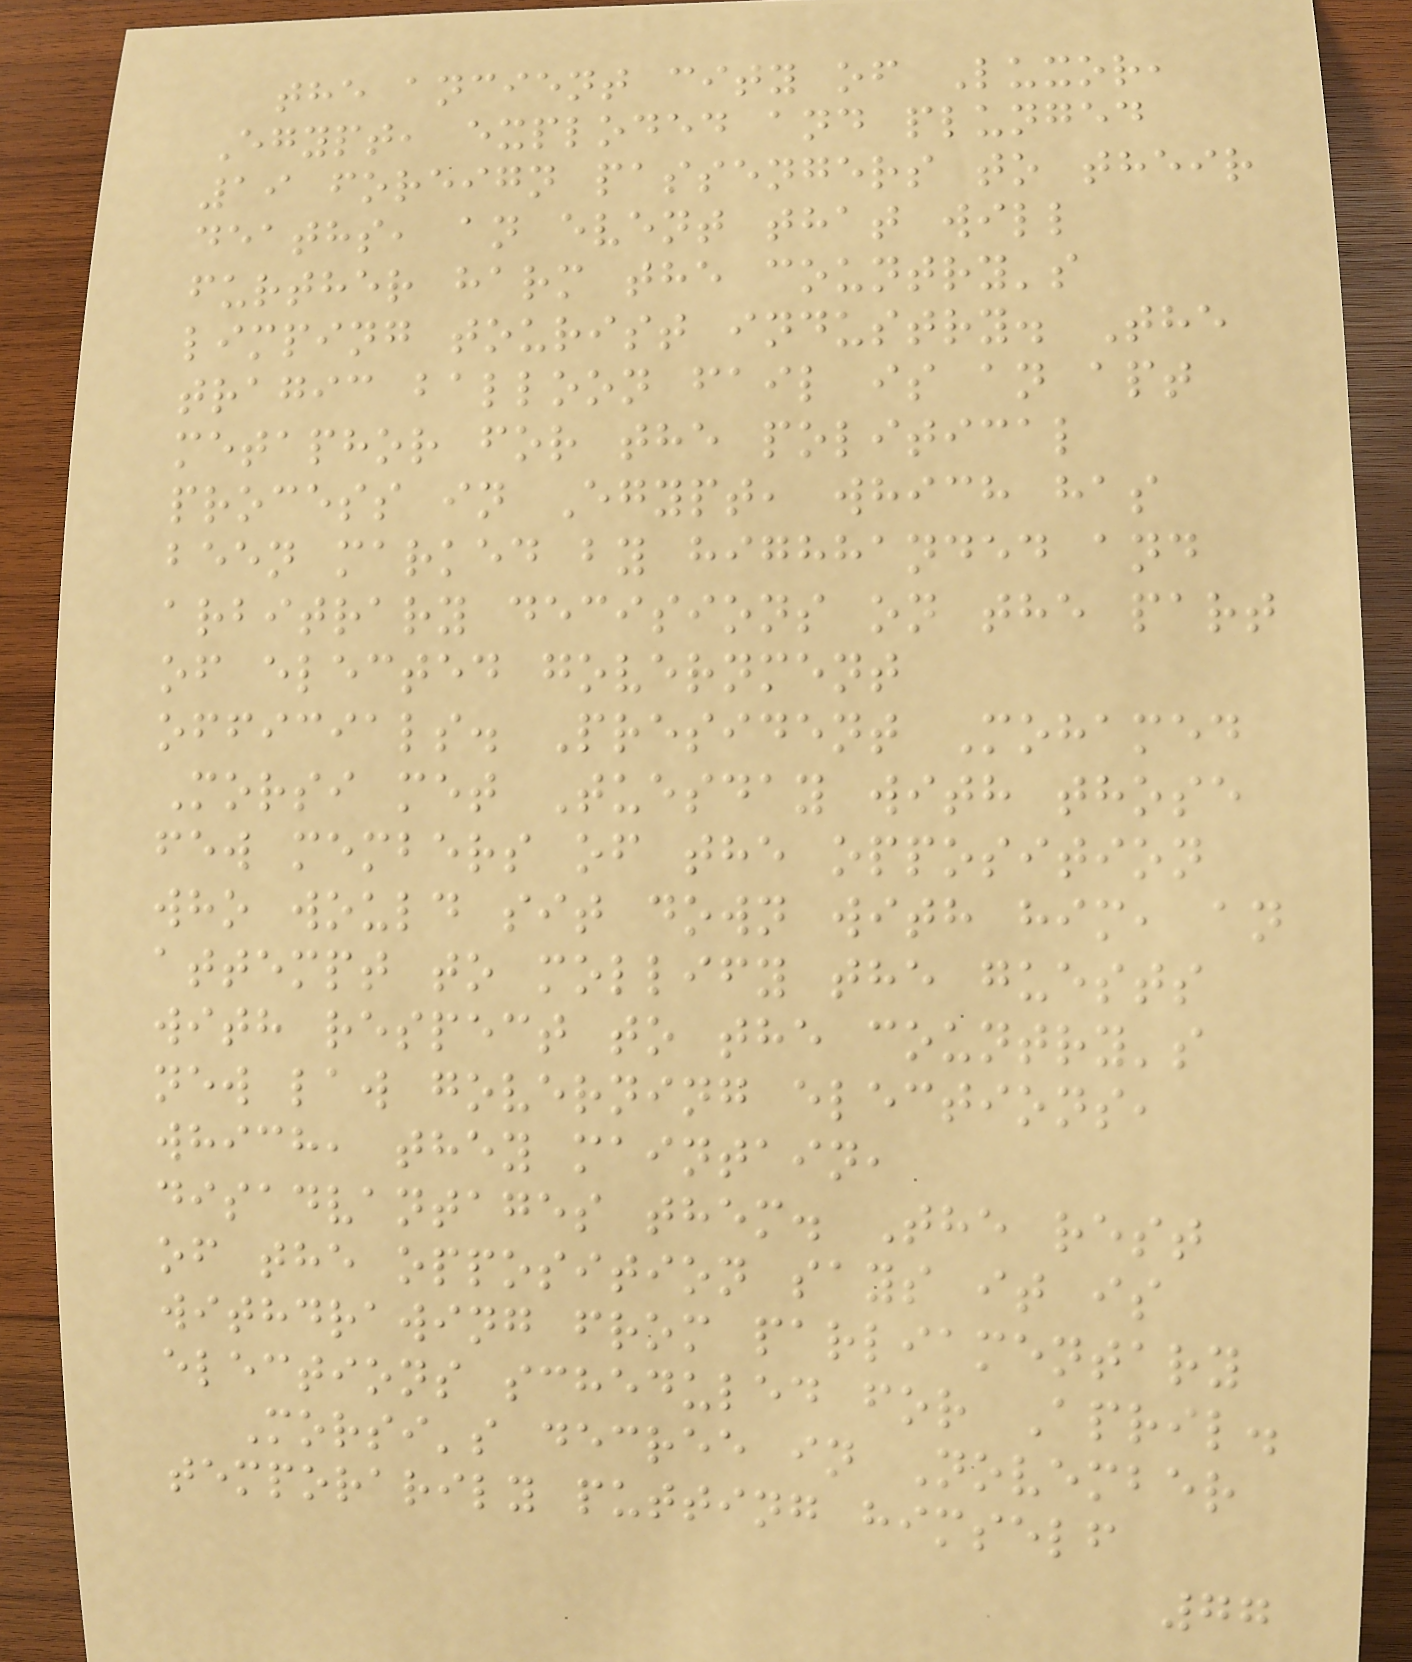the ancient city of Luxor,
Egypt, exploded and plunged
19 foreign passengers to their
deaths, an event that will
further harm the country's
limping tourist industry. The
tragic balloon fail is an apt
metaphor for the political
process in Egypt, which has
been marked by highhanded and
arbitrary decisions on the part
of elected government
officials. President Mohamed
Morsi met Tuesday with those
few members of the opposition
who would sit down with him, an
attempt to mollify the guests
with respect to the country's
new law governing elections,
which, they maintain,
disadvantages them. The rest
of the opposition says it is
withdrawing from parliamentary
elections scheduled for April.
Morsi's decree in November
temporarily putting himself
77
